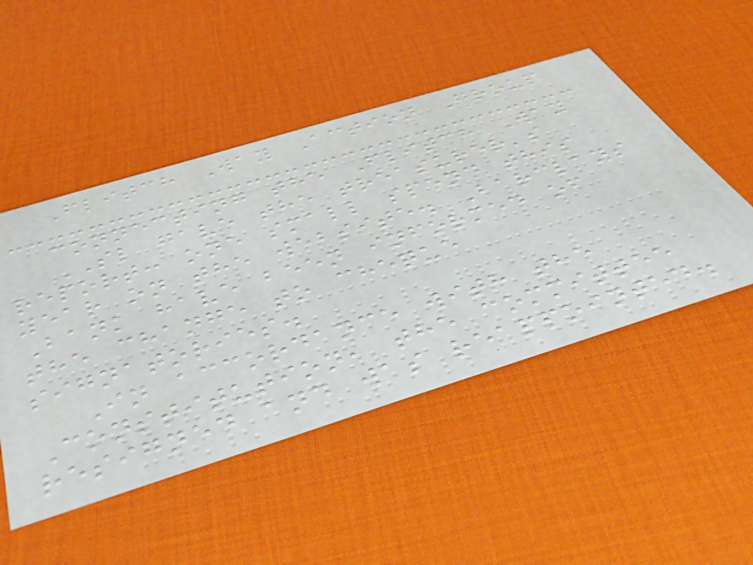Flitch Way Action Group
connecting the Flitch Way
SL gave the treasurer's
report: one small spend this
year on the website. Barclays
Bank have been informed of
the change to cheque
signatories.
In accordance with the
Constitution, the committee
resigned and was reappointed.
